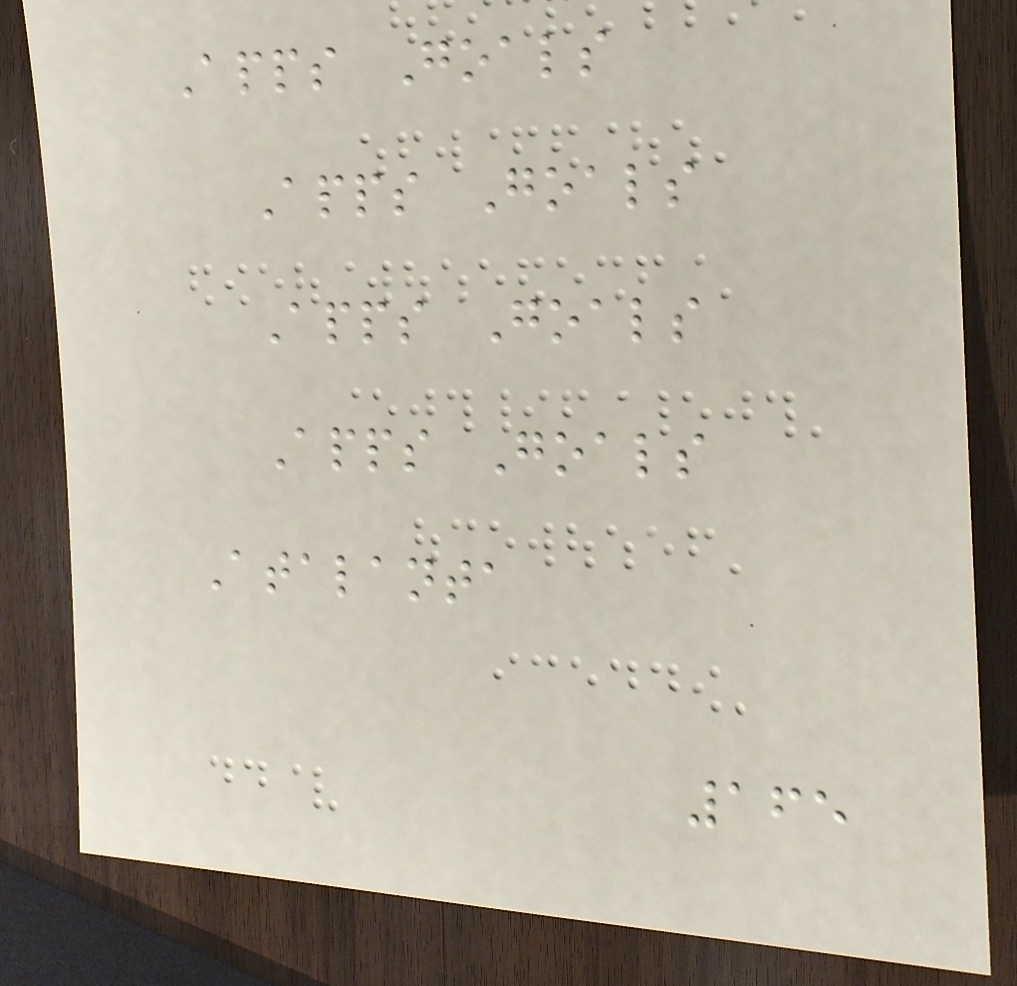Apps Goals
Apps Goals
Apps Goals
Apps Goals
Atalanta
165
